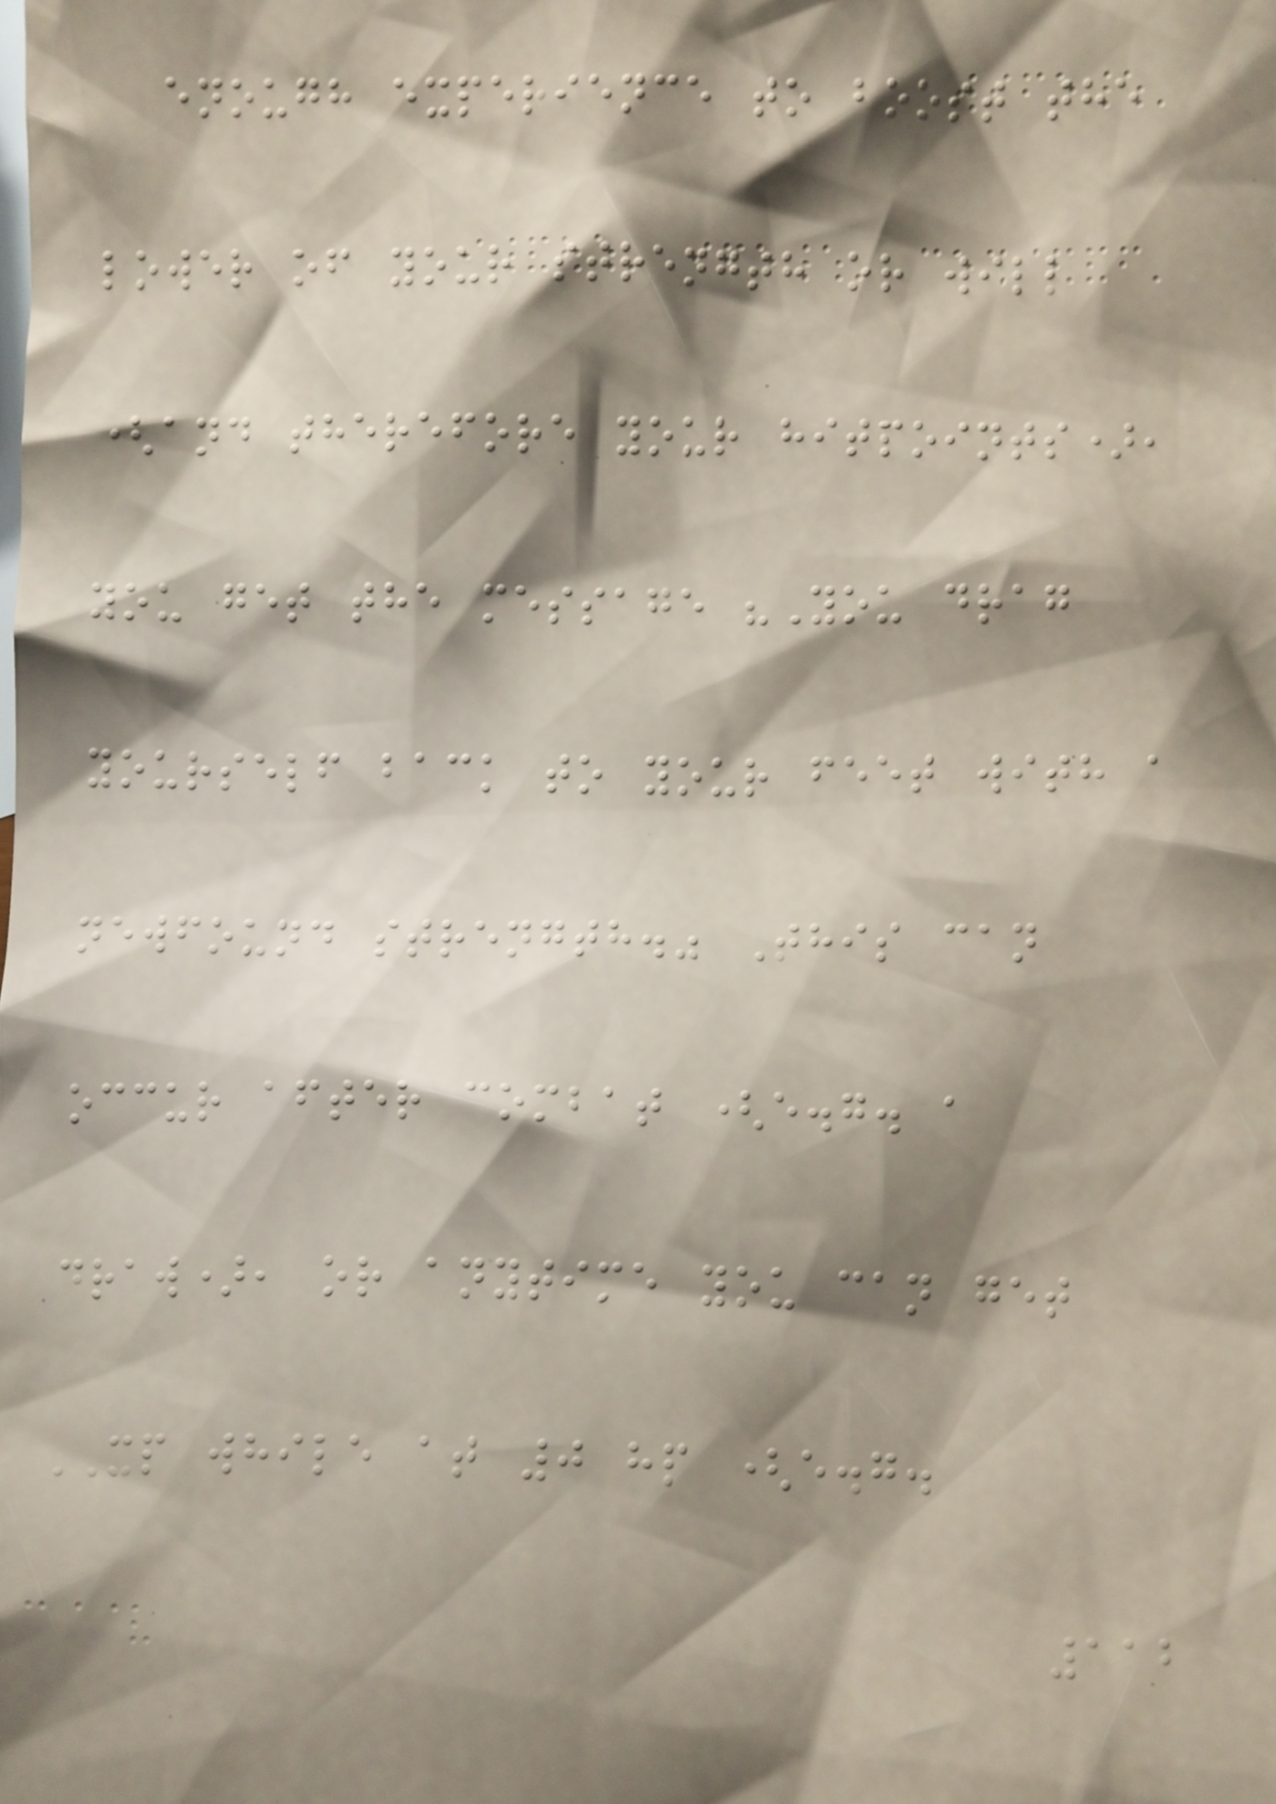enough experience to boost the
lower of your strength or will
(and therefore your hitpoints),
you get the message "You drag
yourself back to your feet with a
newfound strength." This can
occur after combat (e.g. a
draw), or anytime you can get
XP while at 0 hp (e.g.
112
